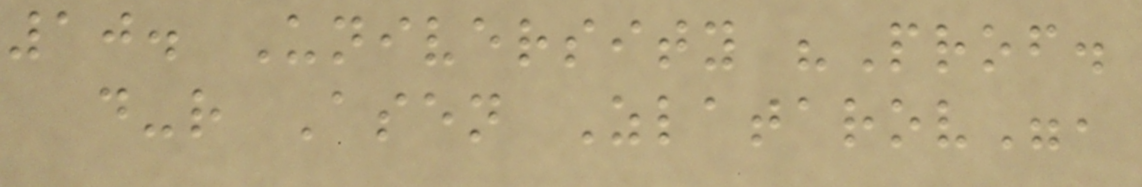10. University "Prof.
d-r Asen Zlatarov",
